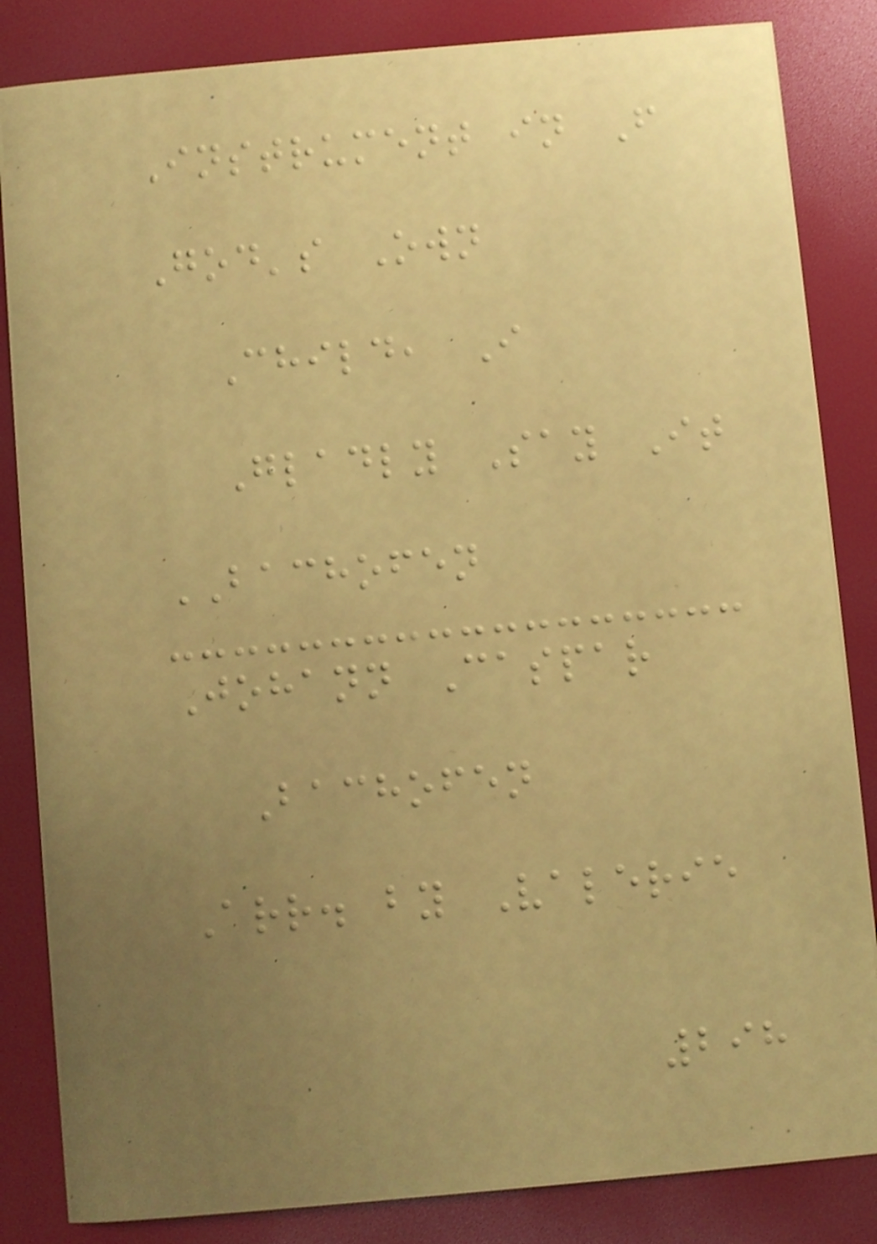Instrument in F
God's Own
Child, I
Gladly Say It
BACHOFEN
Johann Caspar
Bachofen
Arr. by Valerie
298
